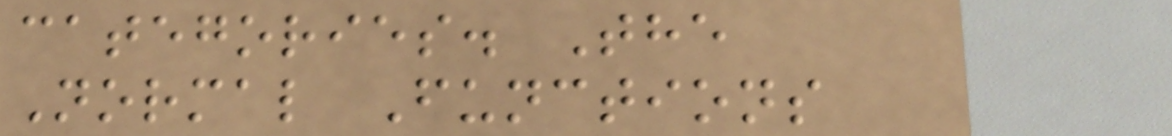categories. The
Normal Functions
